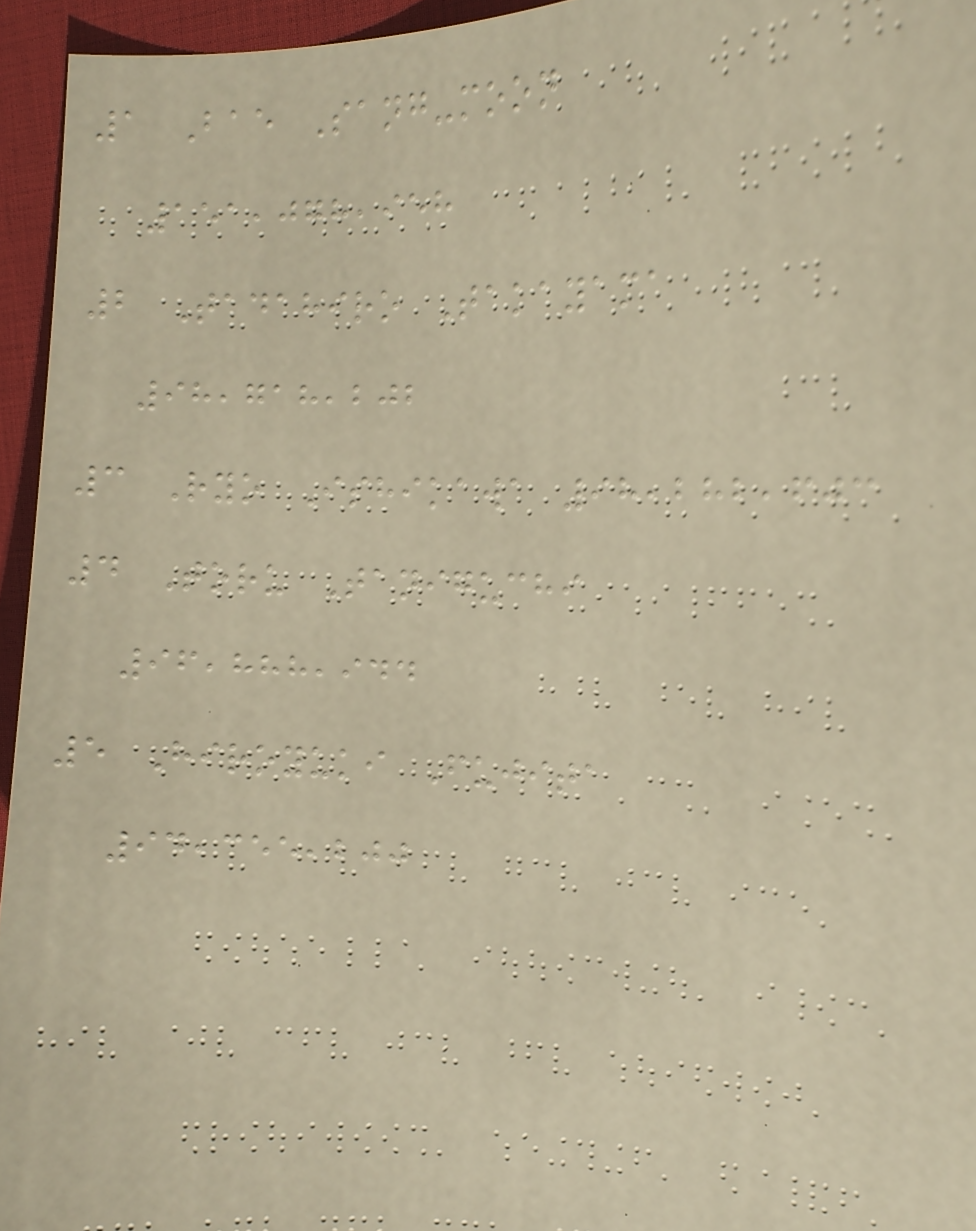1 Bae Sang-moon
151,078,958
2 Tadahiro Takayama
98,718,202
3 Ryo Ishikawa 98,282,603
4 Toru Taniguchi
96,888,944
5 Hiroyuki Fujita
94,355,200
